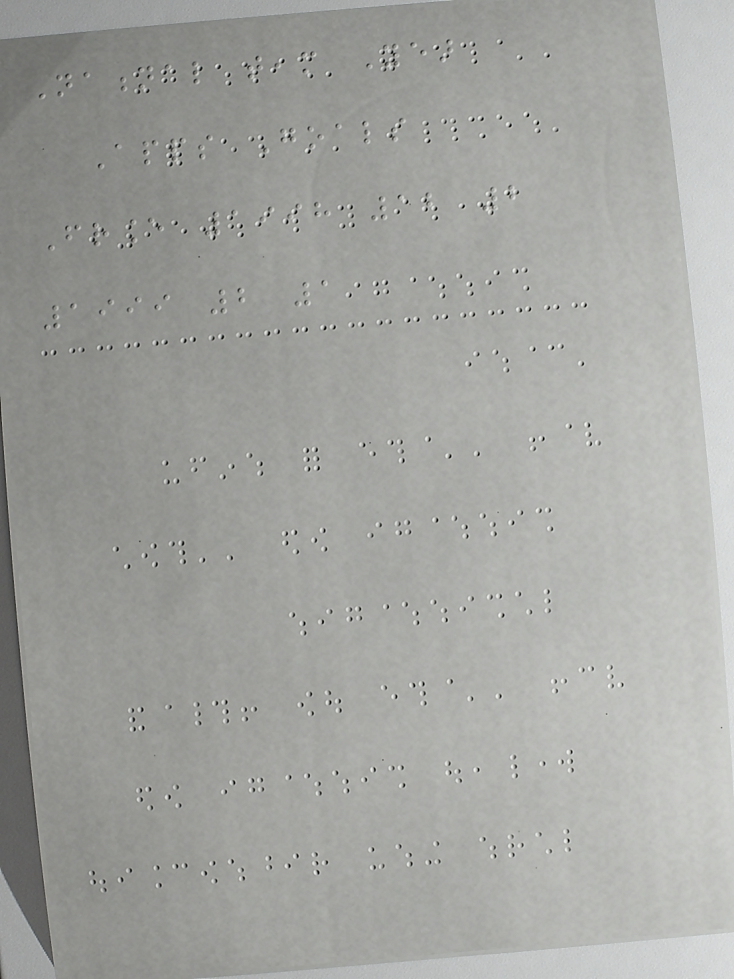National team Year
Apps Goals
France 1998 12 2
1999 2 1
